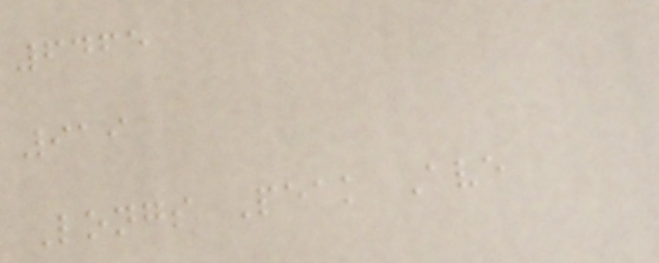6465
919
Longs Peak Ave
